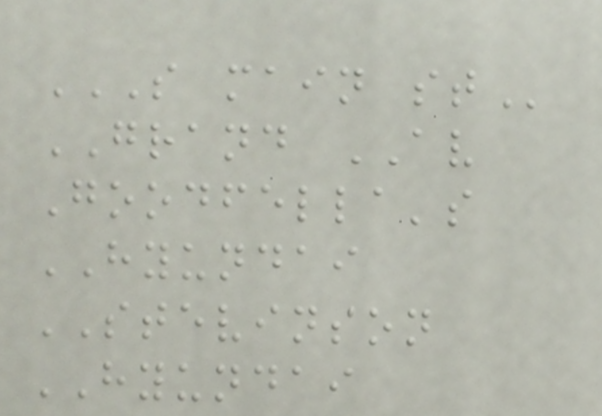S MAIN ST
GRAND AV
Goodfella's
HYUNDAI
STEVINSON
HYUNDAI
